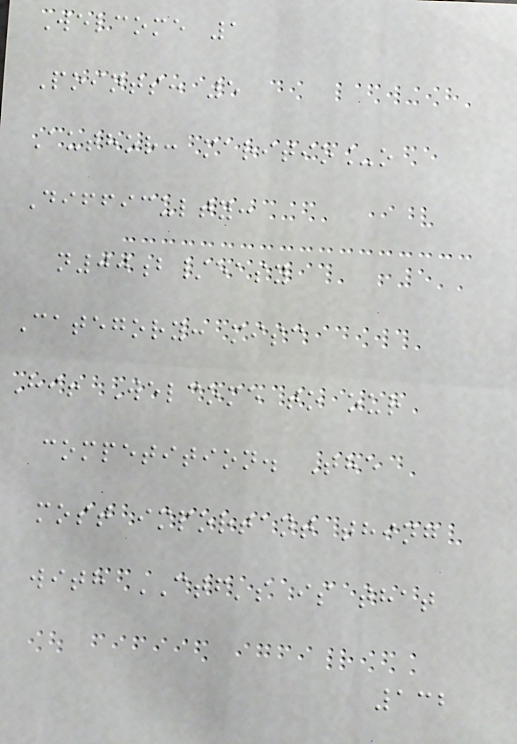Welcome 1
Points: 5
Author: maritio_o
Difficulty:
n00b/easy
Category: misc
Hi! Welcome to our
competition. The
most important thing
with CTF's is that
132
